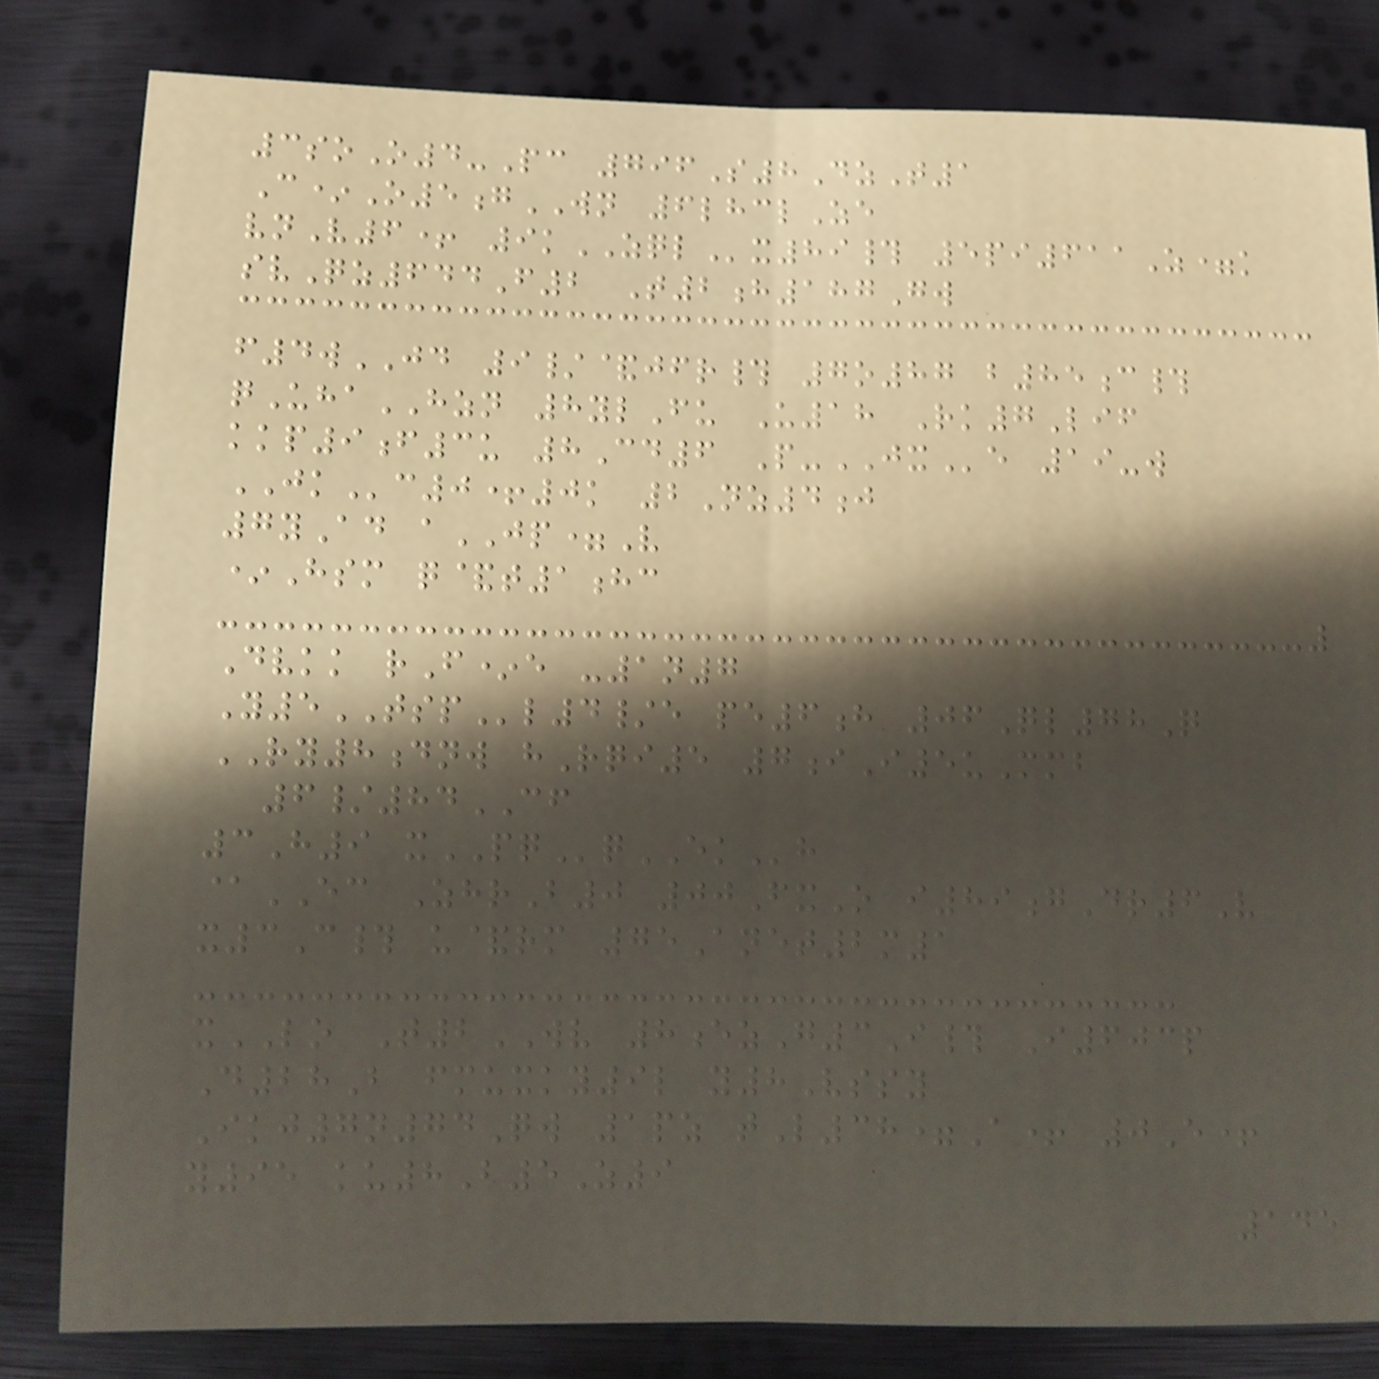3soO4-Pc 796S8DzT1
C*O5gWN 6lhclZe
vnV6+ 9kZQLx89# 5pi611Z=k
svQz644F2 T2h187Gw
f4wJD 9/&jfr# 7o87 b85c#
qUhaHZN 8ylFu U18 Rk7Lif
kkp9f3u 8Cd6 P-JXe 19-w
JKc0+0k 2Nz4j
7yAd aJP=V
*Hsm q&t1hc
Dvkk rF*e -1n7
Y5TSPl4/e pe6h 06Ql78Q
RY8dnw hRqi5 7iI5uMmb
6/84CF
3H9 xPQqEKh
@EC ZhrB0 00FxO i89gDr6V
x3C# u&rm 75Anet2m1
xLO T2WV 8ezG3I# I603p
D28B fmuxky9l y8Vssy
Ikj7n74Qw 1pz tL38=A+ 0E+
y95 ku8B5Z9
145
